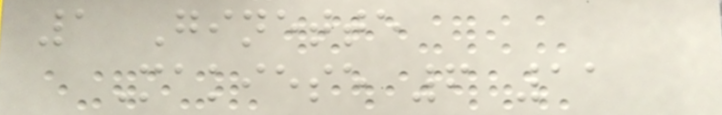1 Ginette
Makiese 6 11
